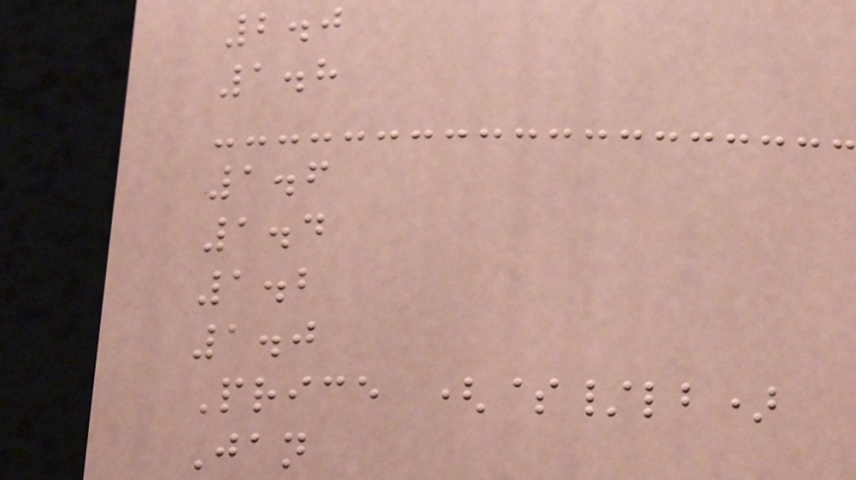2.0
1.8
1.6
1.4
1.2
1.0
Price ($/lb)
Jan
